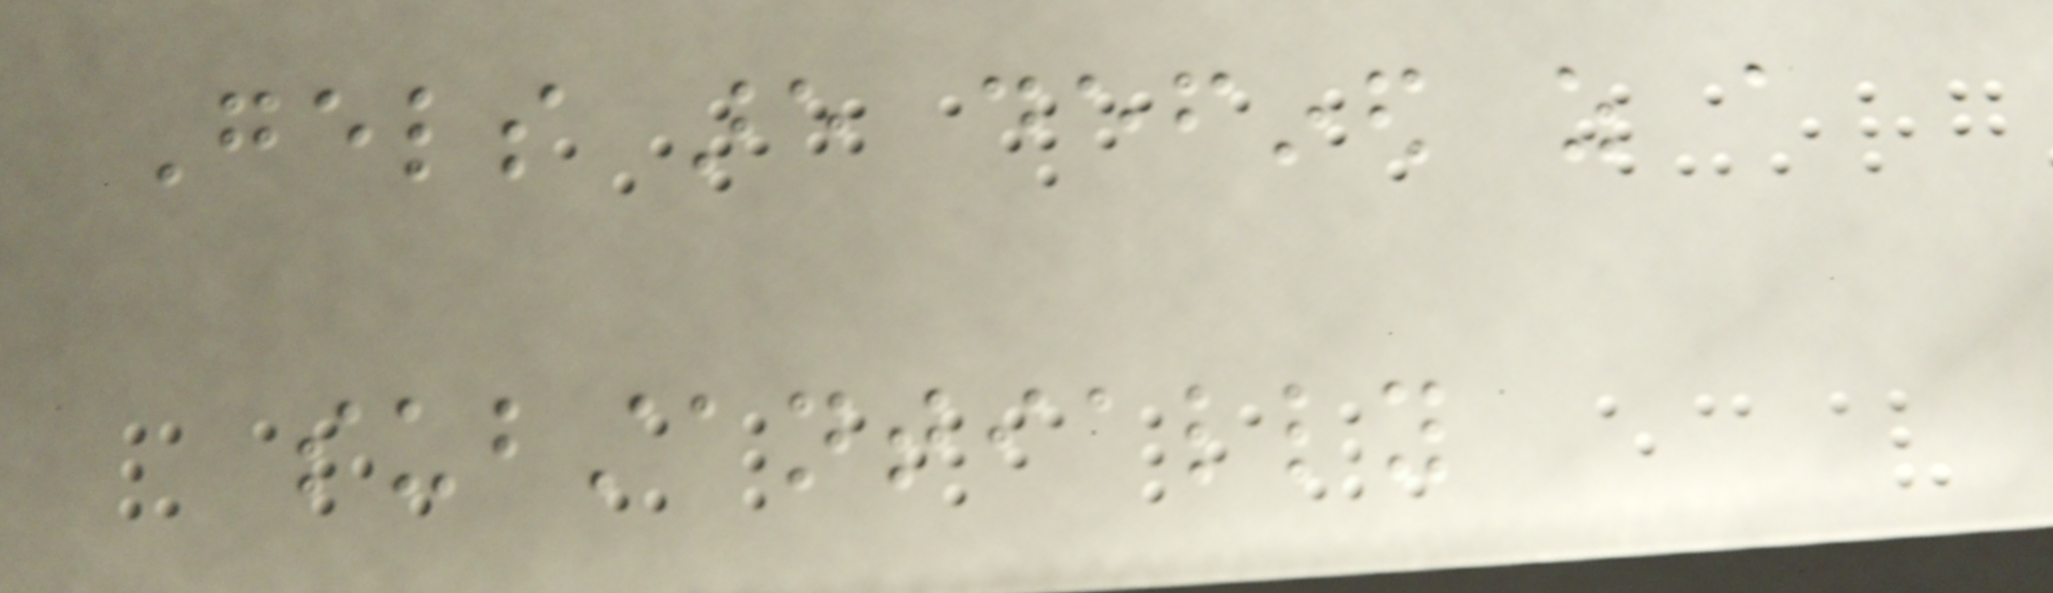Gels are defined as a
substantially
